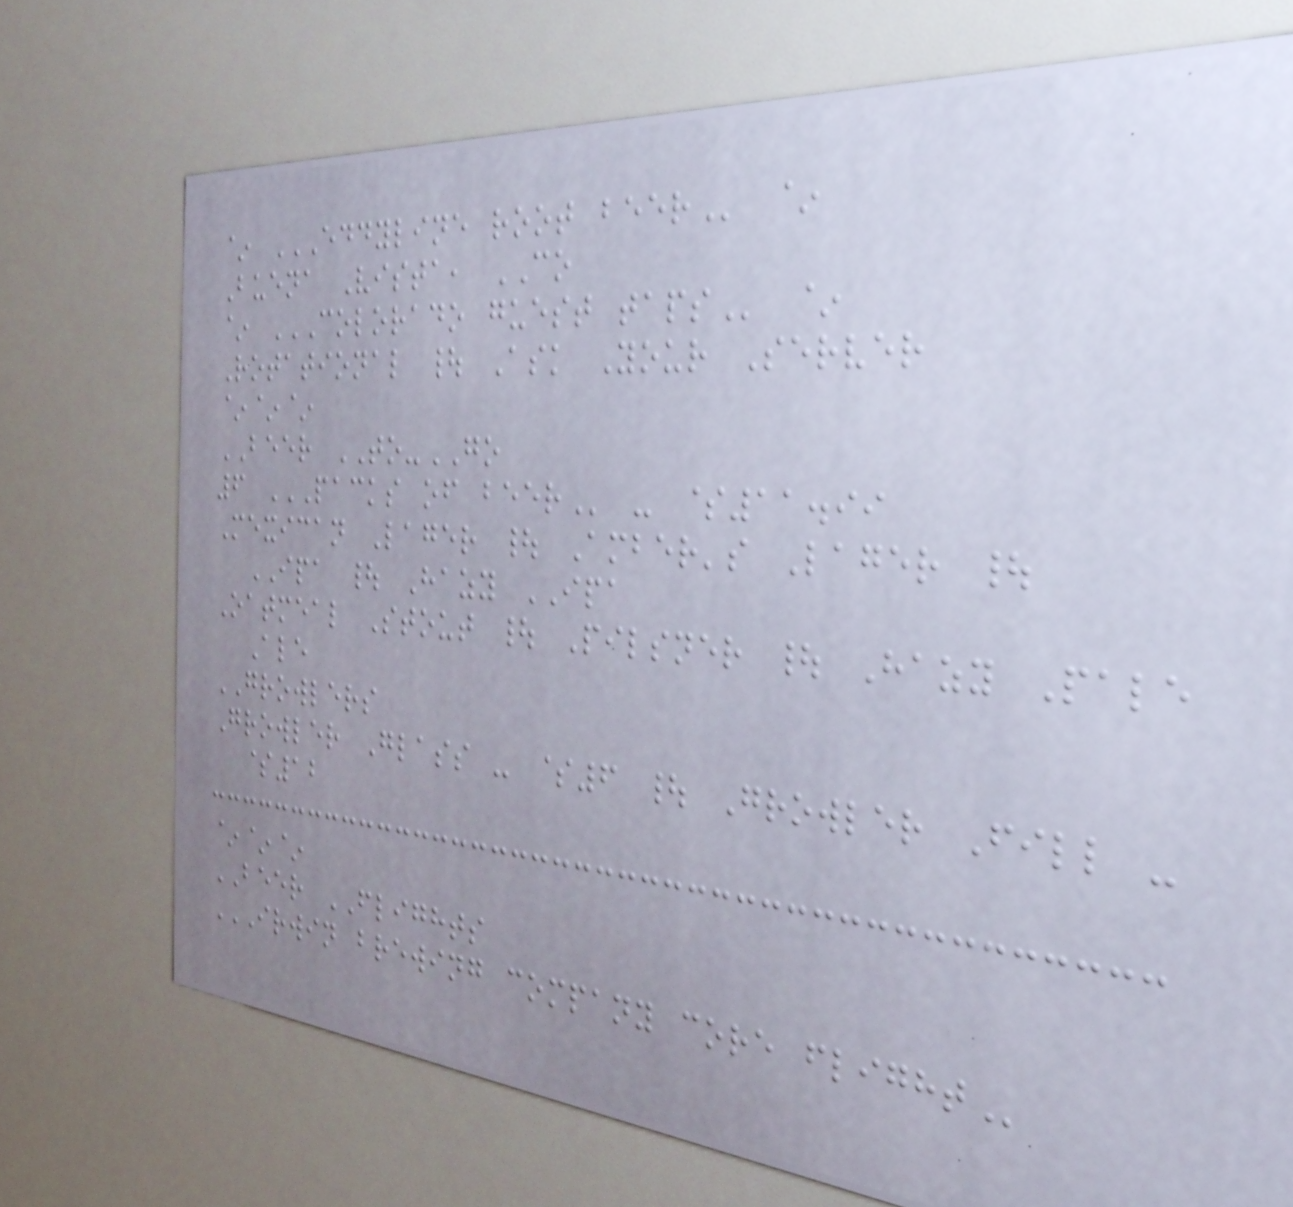~ EDDYLINE ROOT BEER ~
Buena Vista, CO
~ COLORADO GUEST TAPS ~
Rotational | Ask Your Server
~~~
BEER TO-GO
6 PACKS OF BEER - $11.99
Mexican Lager | Amber's Lager |
IPA | Hazy IPA
Oatmeal Stout | Pilsner | Hazy Pale
Ale
GROWLERS
Growler Glass - $6 | Growler Fill -
$12
~~~
BEER FLIGHTS
IRWIN BREWING COMPANY CORE FLIGHT
